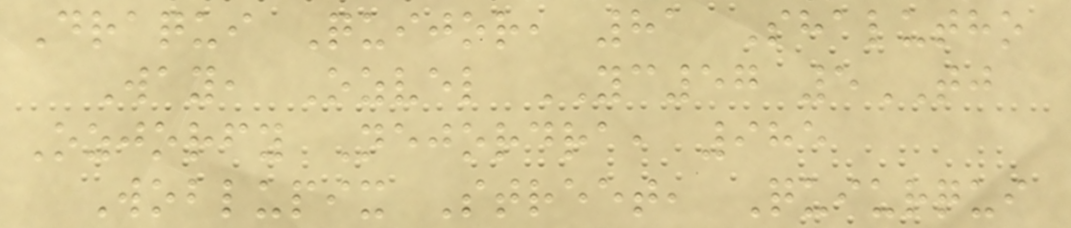Draqui Quijor, 81 Shalutho
Way, Ozvel YC57 5TJ
Ozjorfy Nejordra, 985
Woblupix Street, Quiurqui
